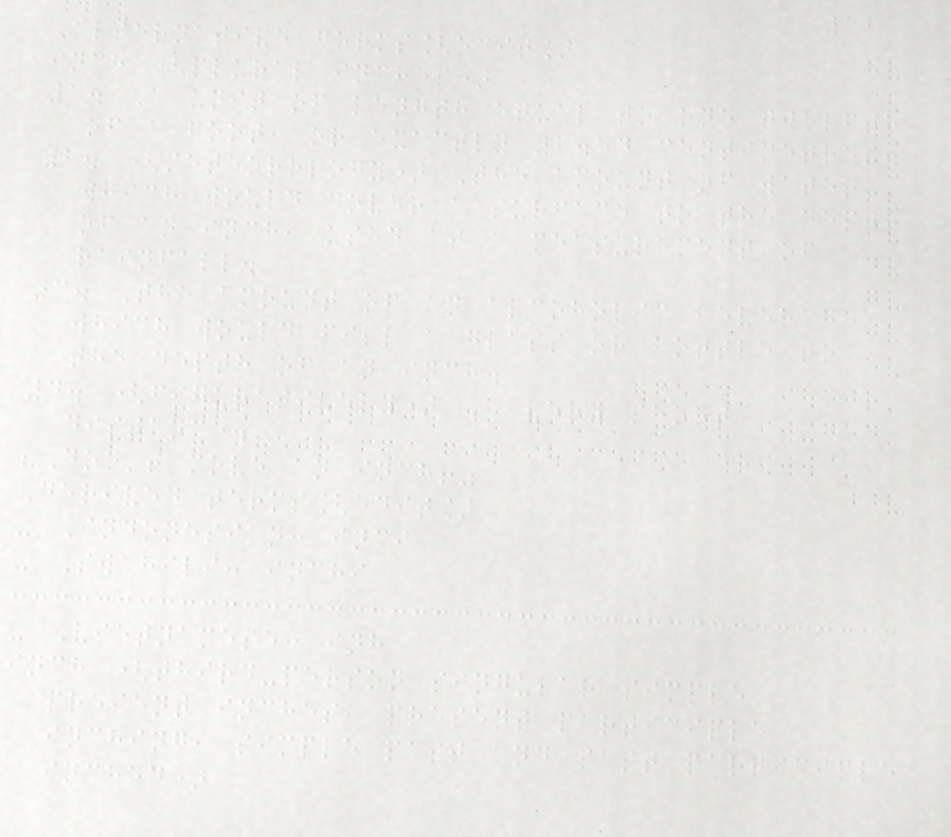161
Alternative forms[edit]
inch (plural inches)
1. A unit of length equal to one twelfth
of a foot, or exactly 2.54 centimetres.
2. (meteorology) The amount of water
which would cover a surface to the depth
of an inch, used as a measurement of
rainfall.
3. The amount of an alcoholic beverage
which would fill a glass or bottle to
the depth of an inch.
4. (figuratively) A very short
distance.
"Don't move an inch!"
Derived terms[edit]
- Indonesian: inci
- Swahili: inchi
- Vietnamese: inh
inch (third-person singular simple
present inches, present participle
inching, simple past and past participle
inched)
